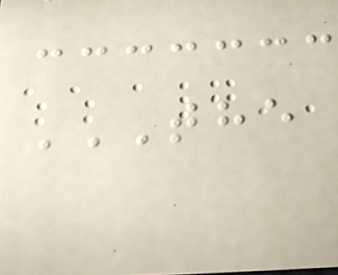THE
